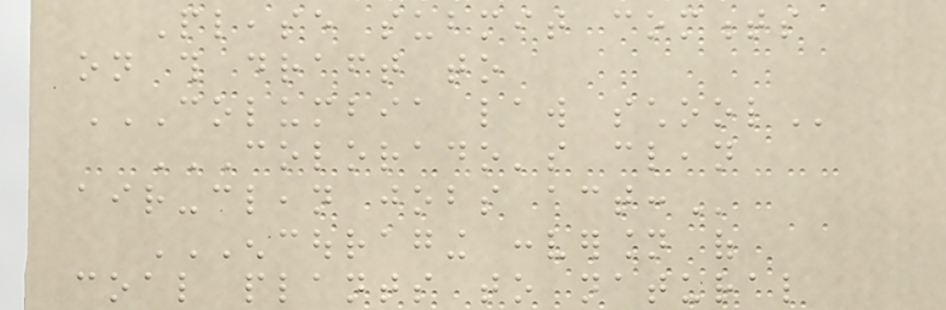Please submit comments
on this draft to
COLUMBIA LAW SCHOOL
COLORADO'S CLEAN
AIR-CLEAN JOBS ACT:
ENCOURAGING CONVERSION OF
COAL PLANTS TO NATURAL
